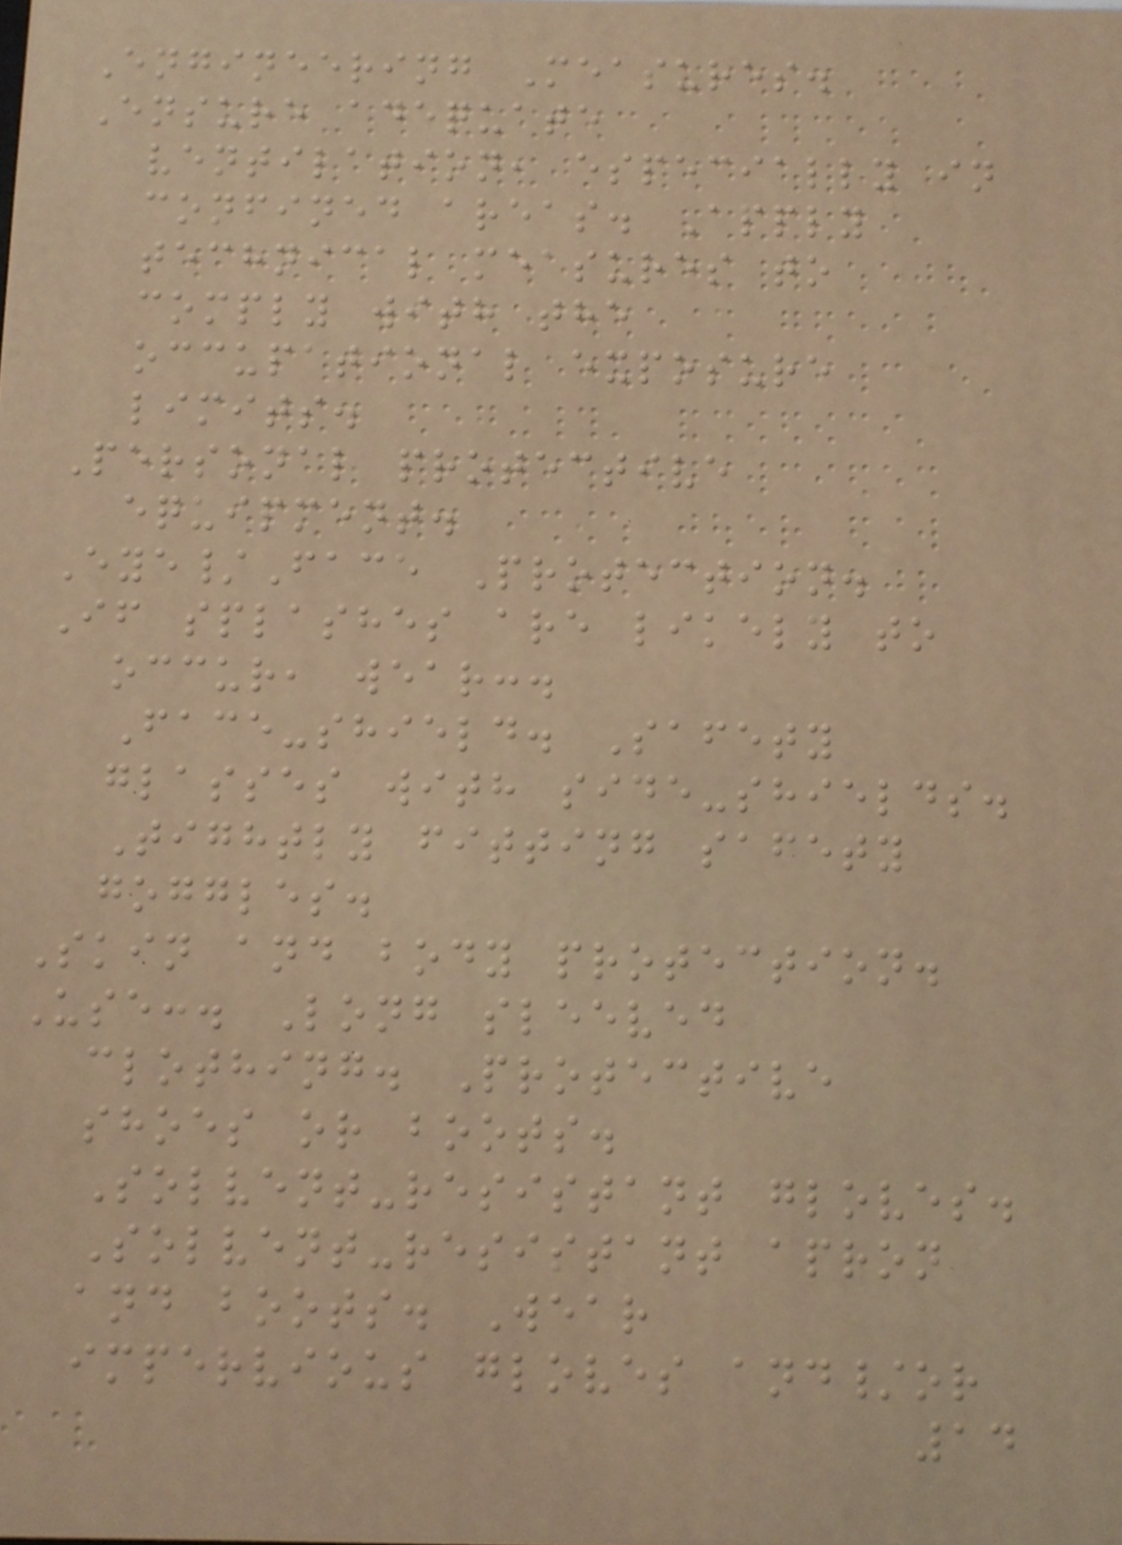Engineering Measures.
Ensure adequate
ventilation, especially in
confined areas. Apply
technical measures to
comply with the
occupational exposure
limits.
Personal protective
equipment.
Eye/Face Protection.
If splashes are likely to
occur, wear:.
Face-shield. Safety
glasses with side-shields.
Tightly fitting safety
goggles.
Skin and body protection.
Use:. Long sleeved
clothing. Protective
shoes or boots.
Solvent-resistant gloves.
Solvent-resistant apron
and boots. Wear
impervious gloves and/or
14
